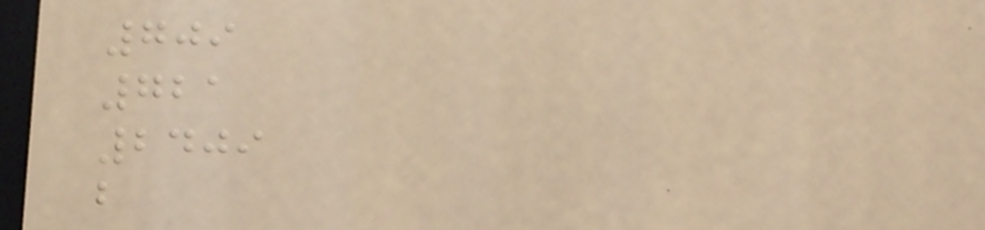709
721
2409
b
